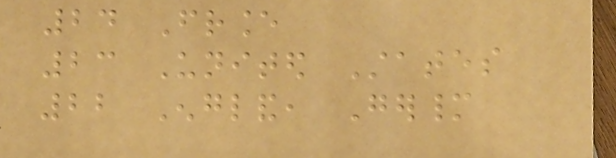24 France
23 United States
22 England, Germany
